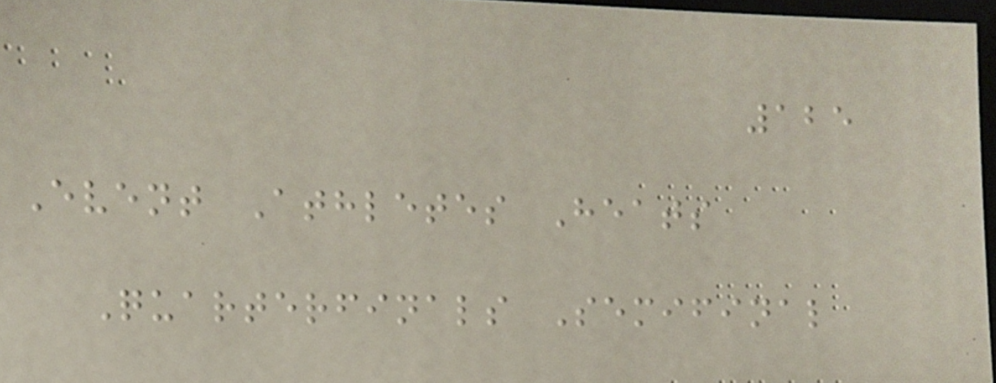125
Event Athletes Heats
Quarterfinals Semifinal
